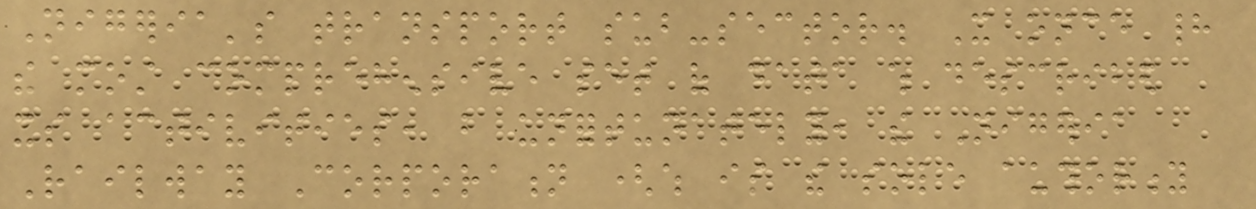Nigeria's transport sub-sector. It once had
the most comprehensive set of data which described
its activities, but unfortunately, the Nigeria
Railway Corporation (which is the sole authority
